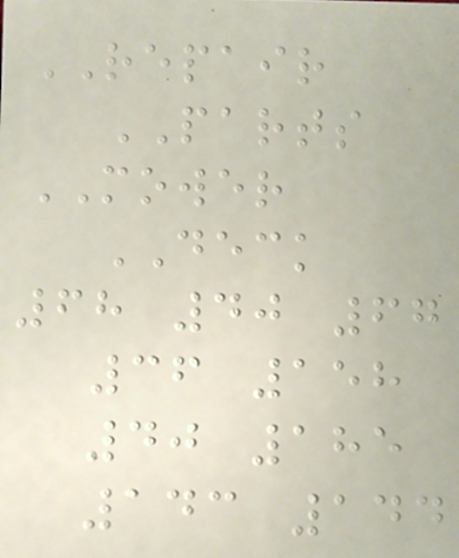REPAIR
PARTS
MOWER
DECK
68 40 67
36 158
40 185
143 144
